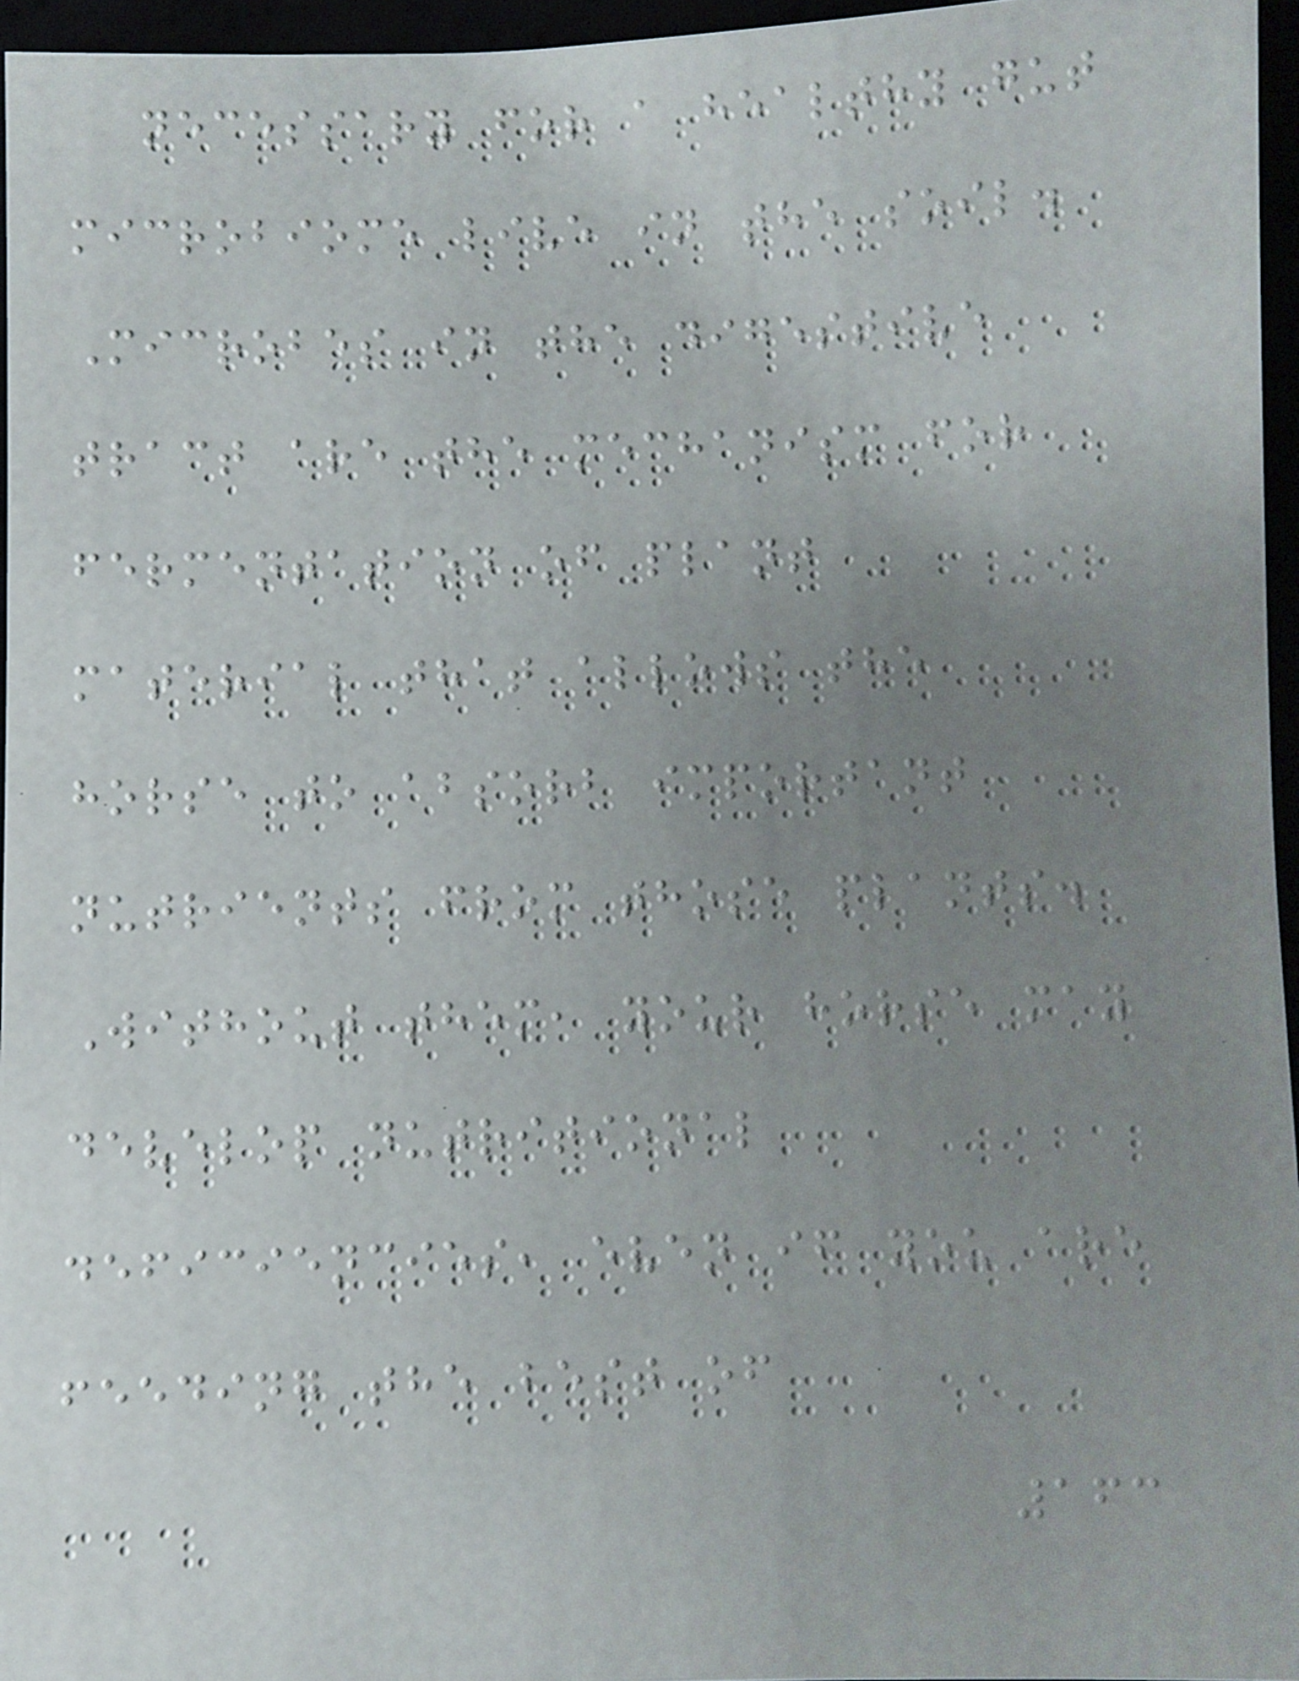necessary for a healthy gut
microbiome live in the soil.
Microbes in the digestive
tract are the mechanism for
fermentation of plant
material that allows the
horse to absorb important
nutrients from those plants.
Without them, your horse may
develop nutritional
deficiencies, even if you are
feeding the best of
163
